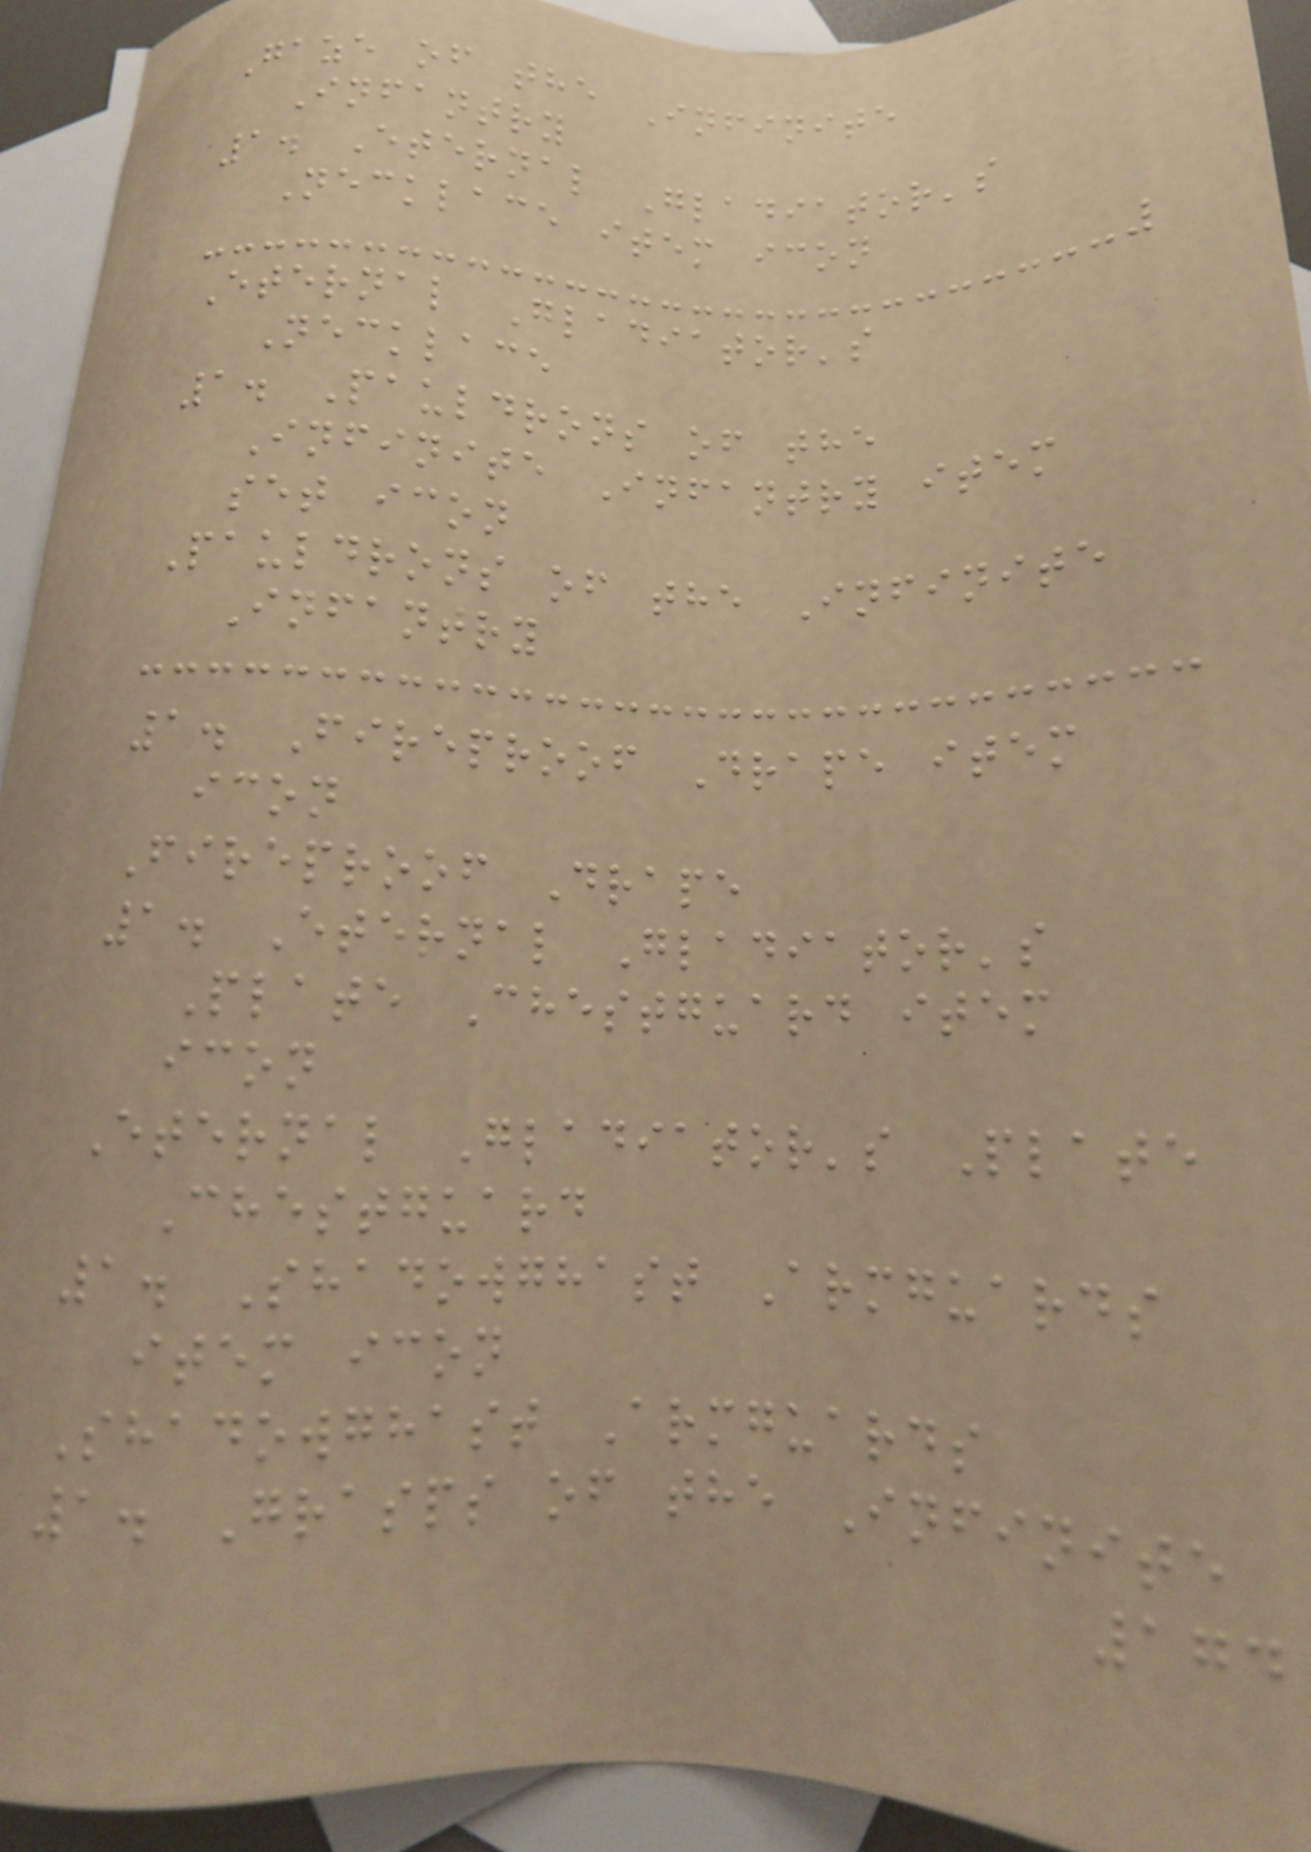Gaze of the Infinite
Infantry
1. Eternal Gladiator's
Necklace item icon
Eternal Gladiator's
Necklace
1. Pauldrons of the
Infinite Infantry item
set icon
Pauldrons of the Infinite
Infantry
1. Fireproof Drape item
icon
Fireproof Drape
1. Eternal Gladiator's
Plate Chestguard item
icon
Eternal Gladiator's Plate
Chestguard
1. Shadowghast Armguards
item icon
Shadowghast Armguards
1. Grasps of the Infinite
174
